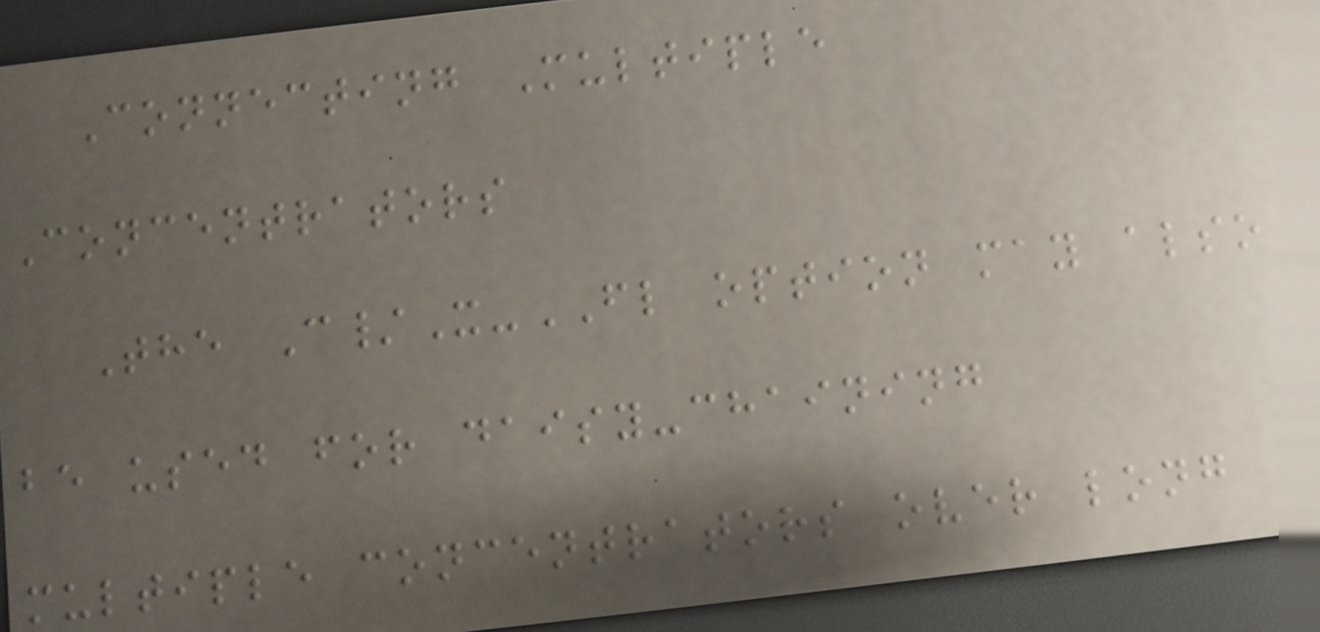Connecting Multiple
Concentrators
The C/X-FL option may also
be used for daisy-chaining
multiple concentrators over long
